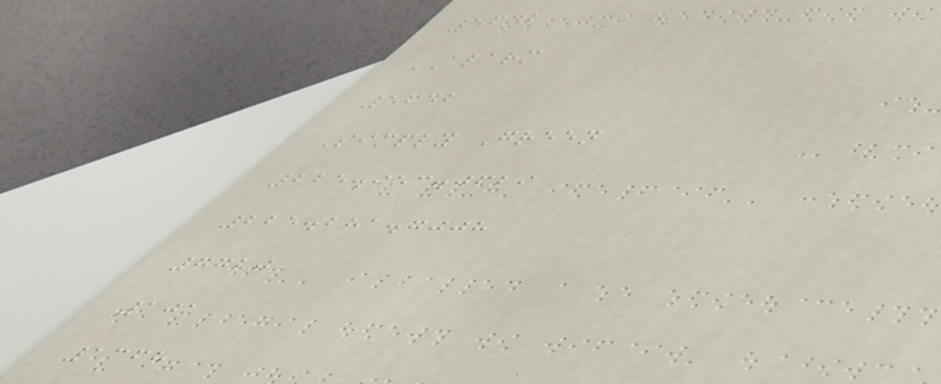5642
ALARM
5642
Simply Green
225.953.0629
225.281.7008
7720
101
1368
